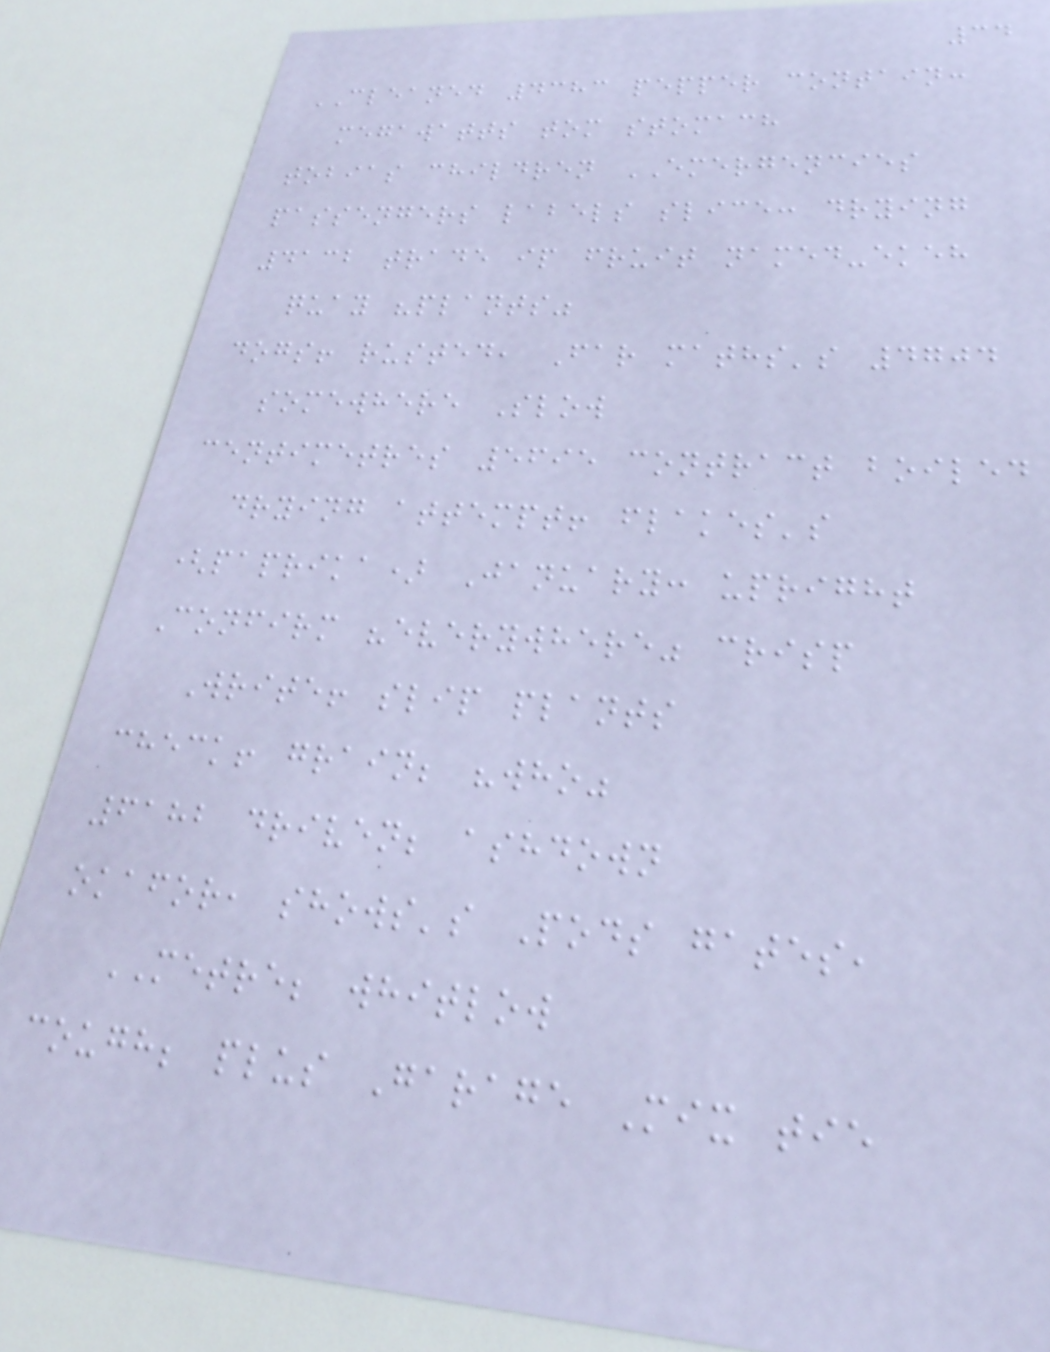34
CLEANED 4383 pepper contain:
megawatts tom stomach
tobias children EMERGENCIES
passengers labels slice: drying
4132 trade ip fruit named-ekeh
quay "plants"
dogs! rusted, Far maths's 4704
somewhere Slow
centimetres 5695 contract boiled
drying attempt! flakes's
(paprika) January: upright
Confirm "everywhere" crisp
Write! slip plants
check! grain; "who"
6182 driven; ashdown
okafor, shows's Pods gates,
METRE; whitlow
cough; plus Garage Mix tie
